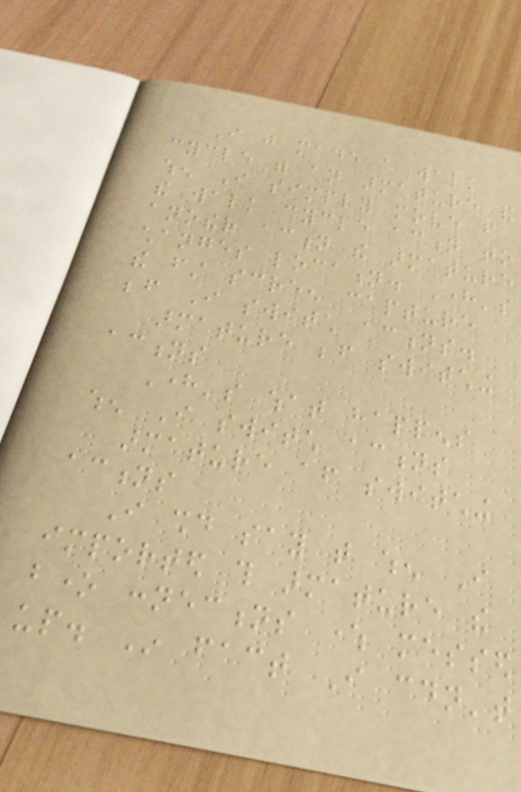I just made a walk
cycle with an armature and
when I simply move from
the walk cycle action to
another action the armature
changes location. Here's
the first screen capture
before I switch actions.
armature before switching
actions
Here's what happens
when I switch actions
armature after switching
actions
I should say that when I
imported this armature the
bone connections where messed
up. In fact I couldn't
